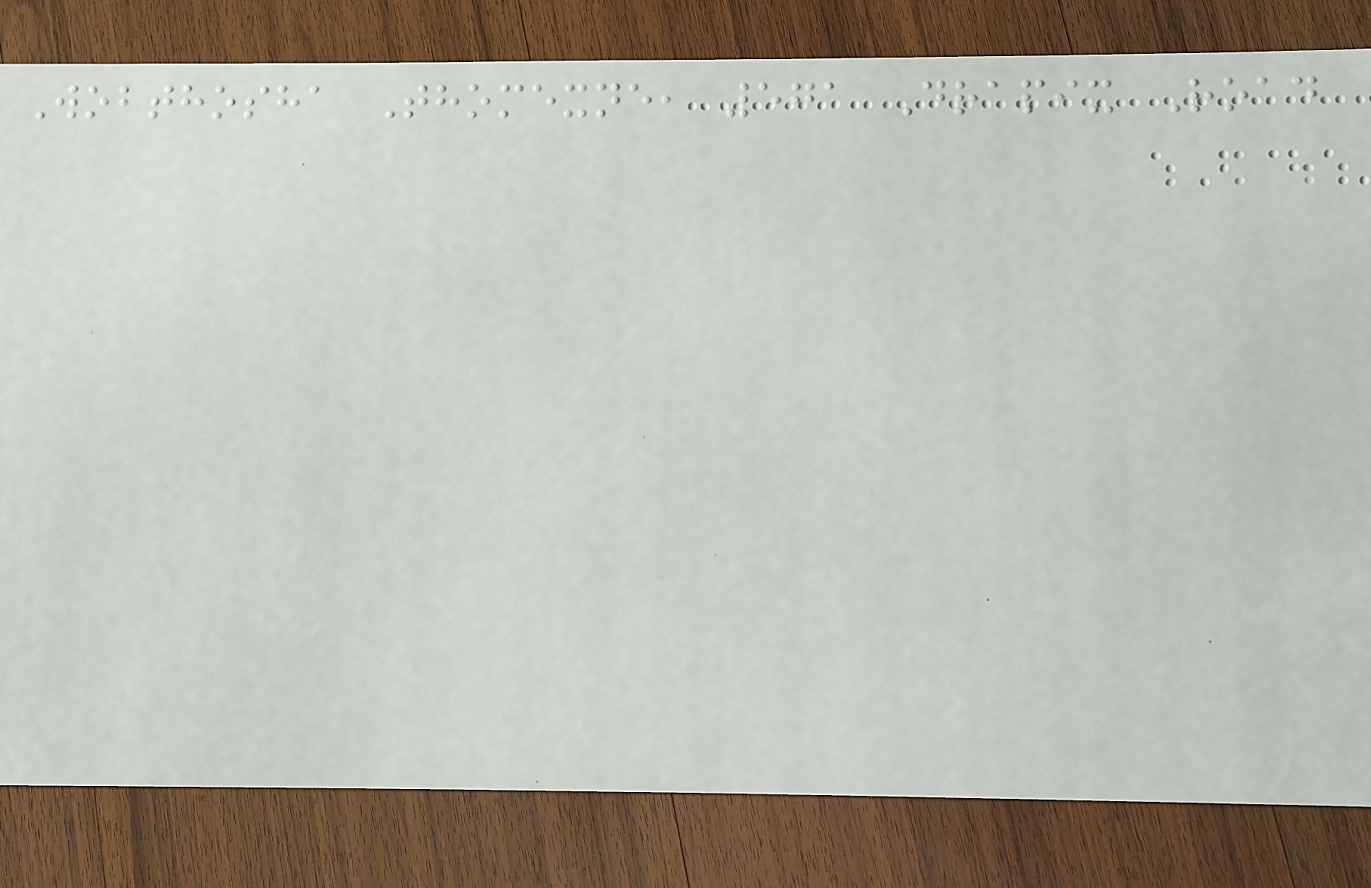Wobthosha Thomexne, 571 Drapix Road
